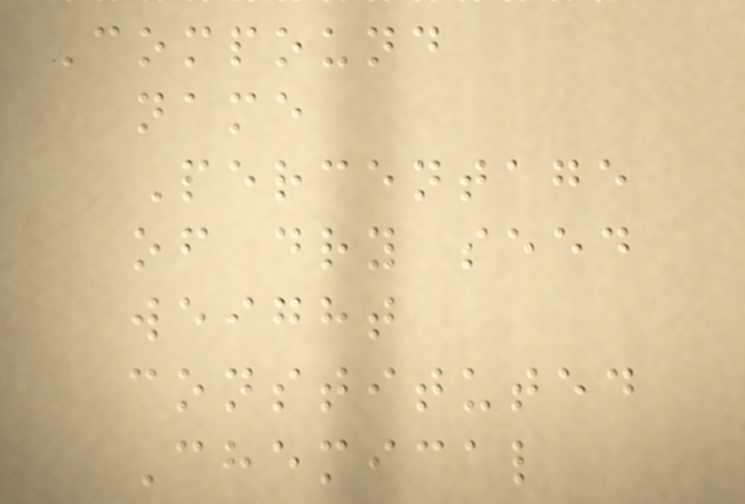Compound
name
Percentage
of dry seed
weight
constituted
Chemical
